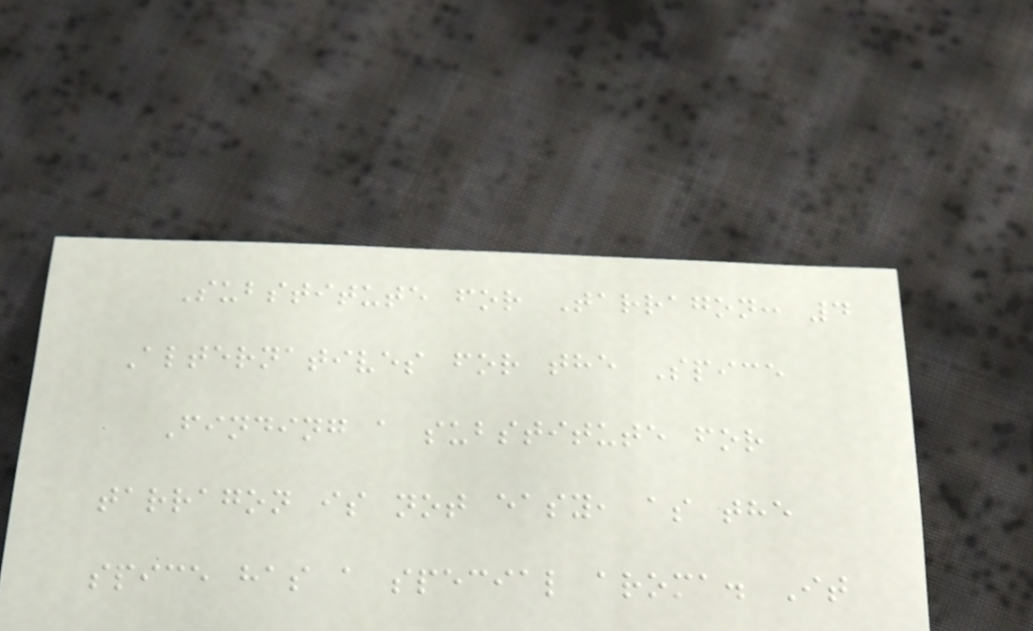Substitute for Tarragon: 4
Alternatives for the Spice
Finding a substitute for
tarragon is not easy, as the
spice has a special aroma. It
